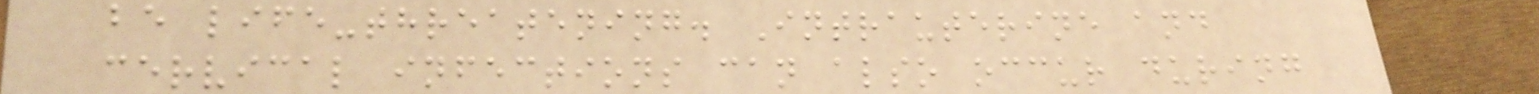be life-threatening. Intrauterine and
cervical infections can also occur during
